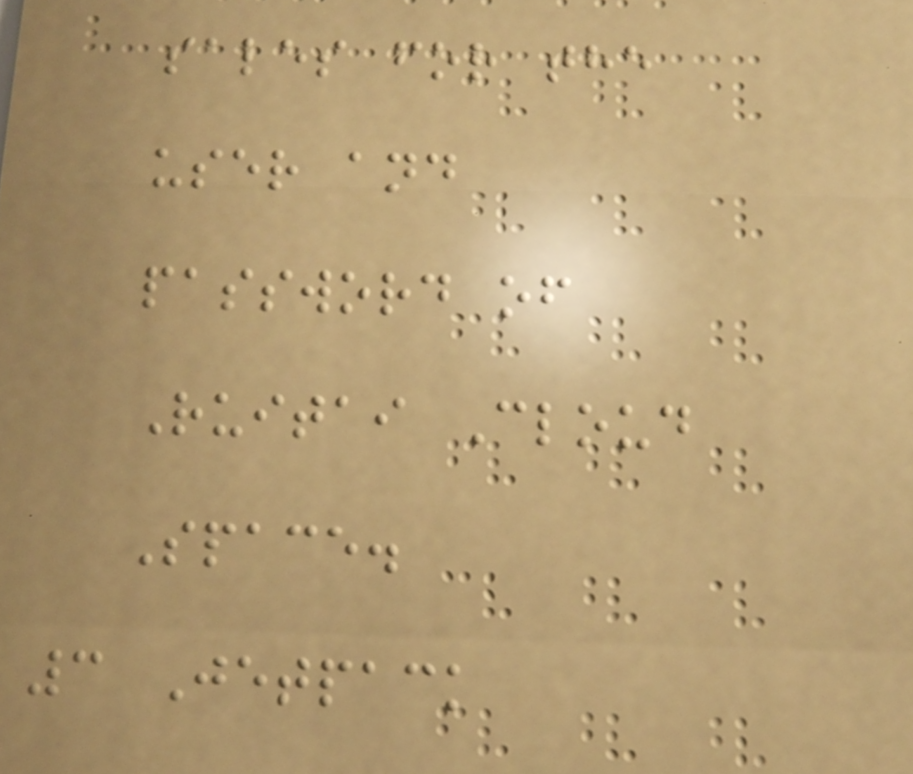sales for the
user and
password of
Ruitai Cloud
Space.
3 Jetpack
